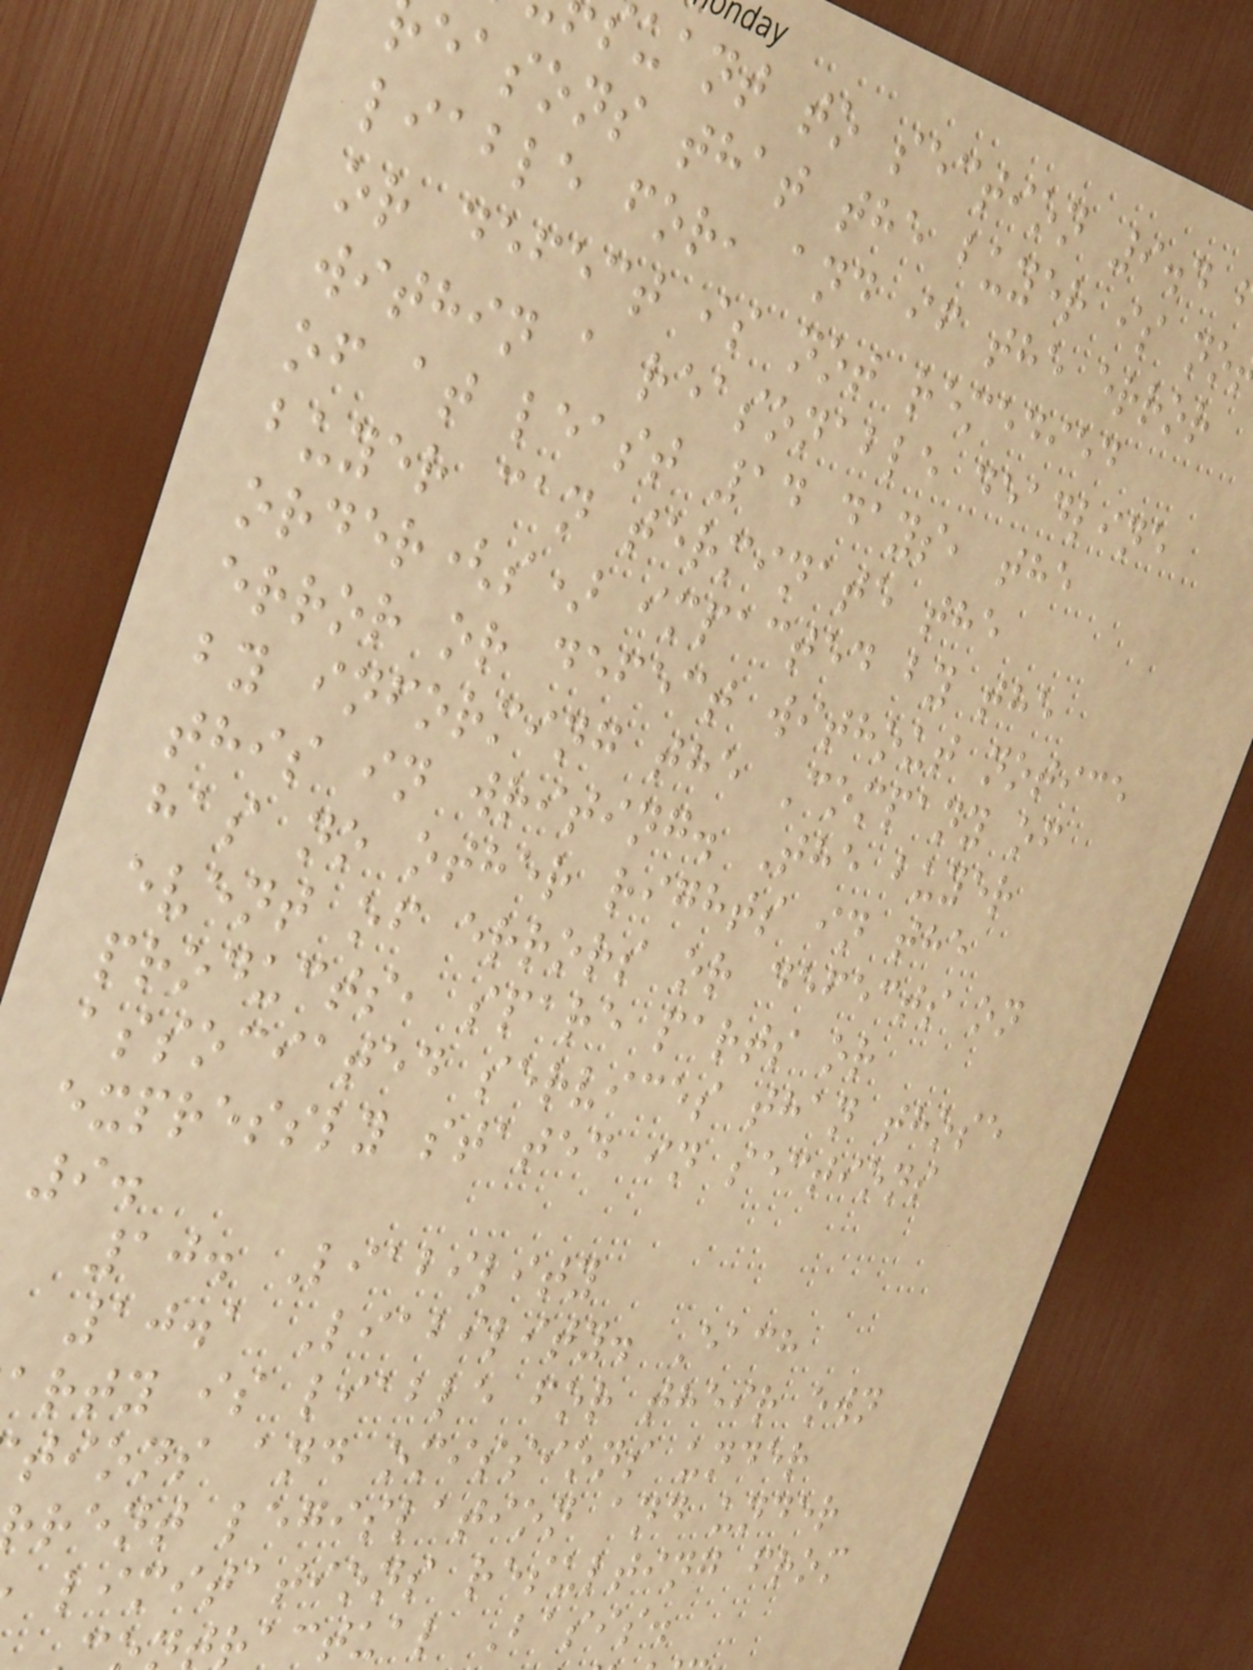uant to section 9.4
easons that the buyer is no
liable for, and if the error
or defect is not remedied
within a reasonable deadline
of at least 14 days, the
buyer can terminate the
order(s) impacted by the
error or defect without notice
by informing the Company of
this in writing. The buyer
has no other rights in the
event of errors or defects on
products, spare parts or
associated services than those
expressly stated in sections
9.
10. Liability
10.1 Liability. Each
arty is liable for their own
tions and omissions under
rent legislation and under
limitations resulting from
ractual Basis.
